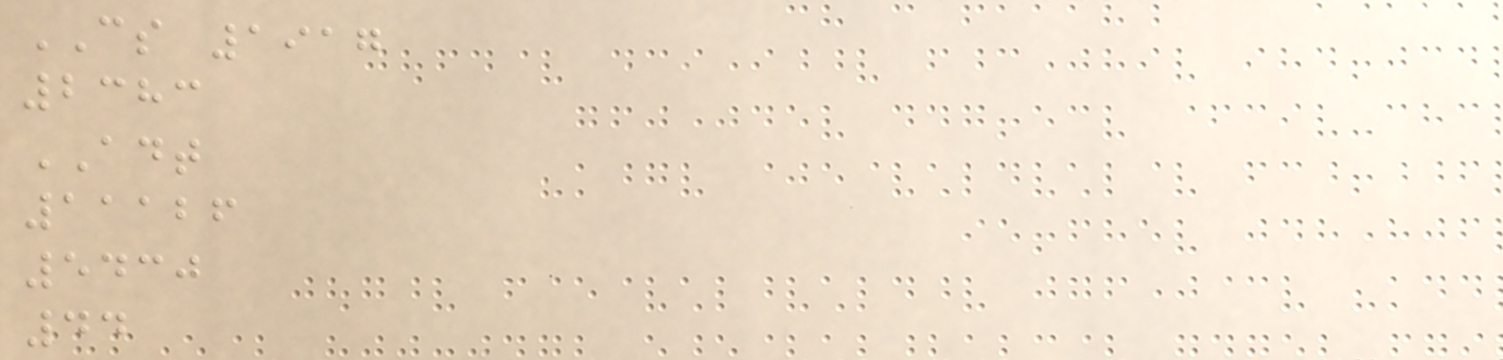CS 1917
2383
ADT
11126
5430
44
